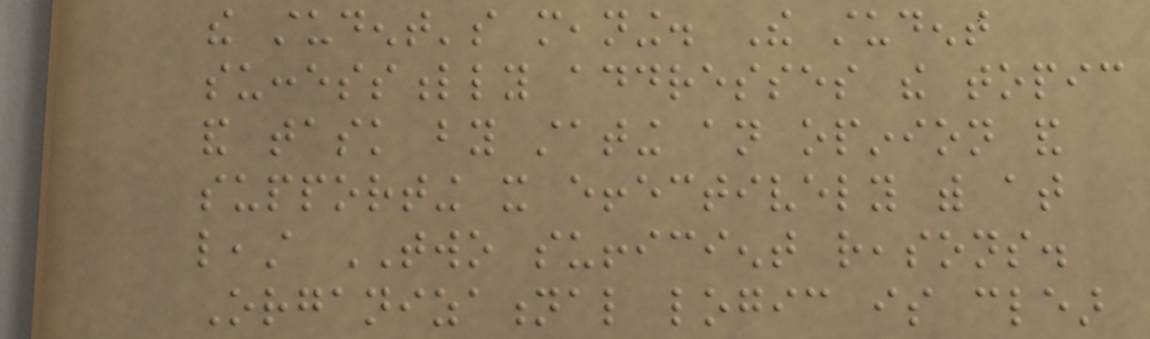the student's meaning. The student
successfully addresses the topic
and task by stating an opinion and
supporting it effectively with at
least TWO sufficient reasons.
Organizational logic is clear
